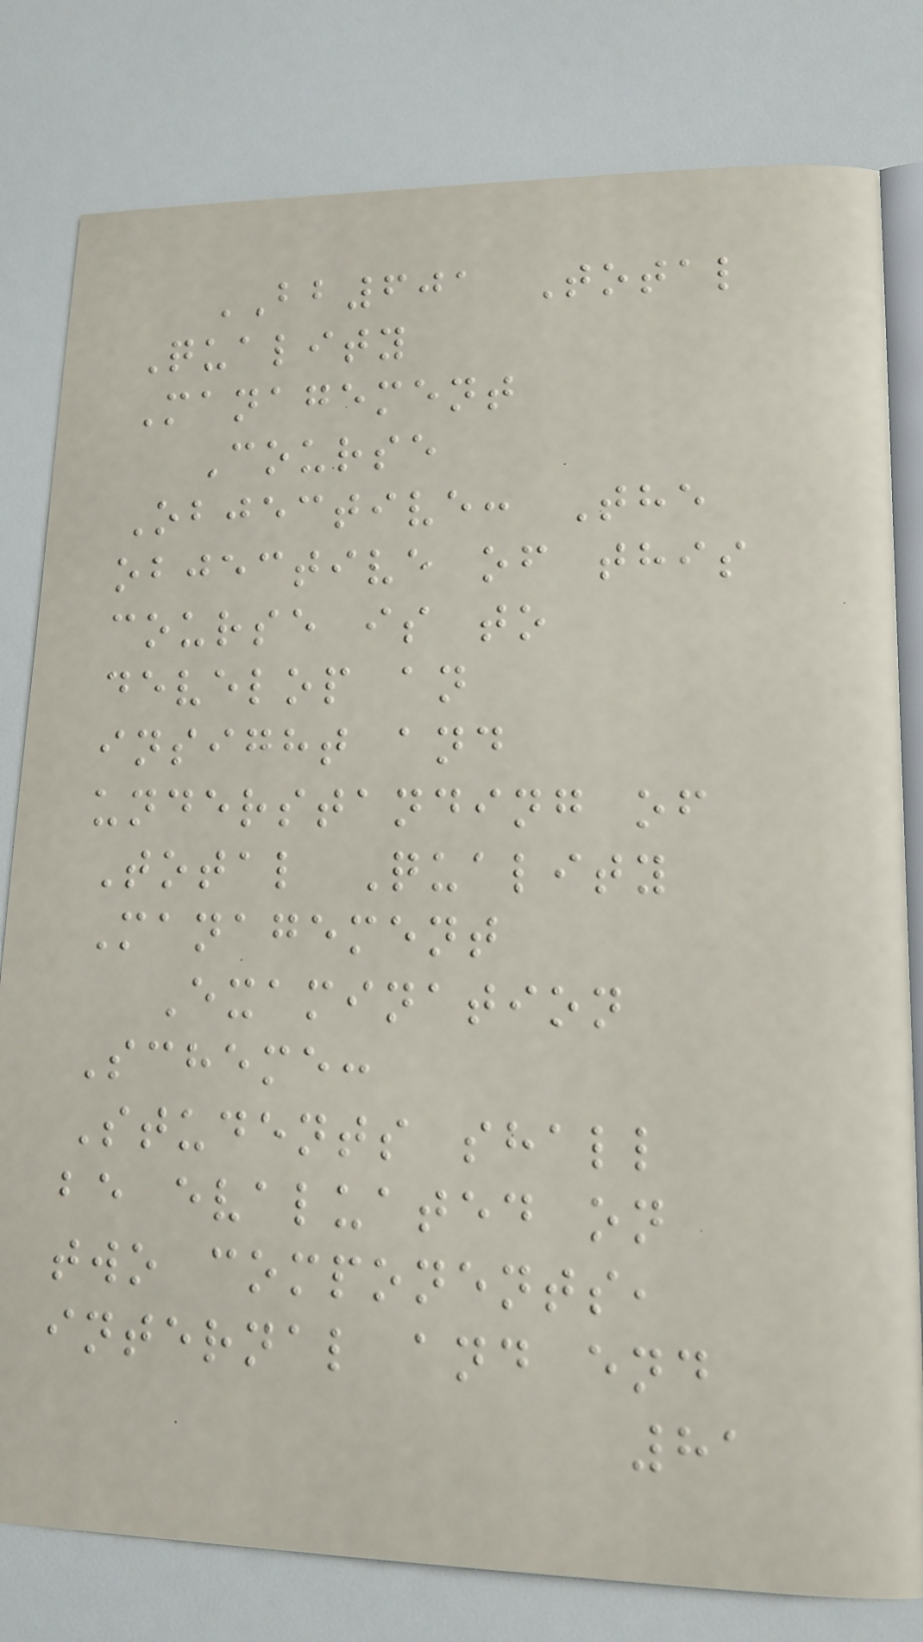BB601 Total
Quality
Management
Course
Objective: The
objective of this
course is to
develop an
insight and
understanding of
Total Quality
Management
Examination
Scheme:
Students shall
be evaluated on
two components,
internal and end
81
